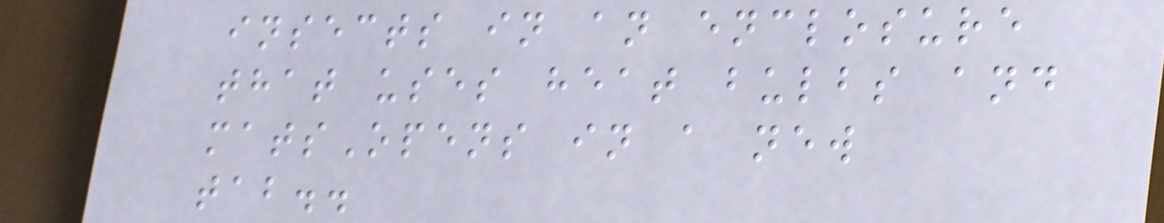insects in an enclosure
that uses heat bulbs and
matsOpens in a new
tab..
